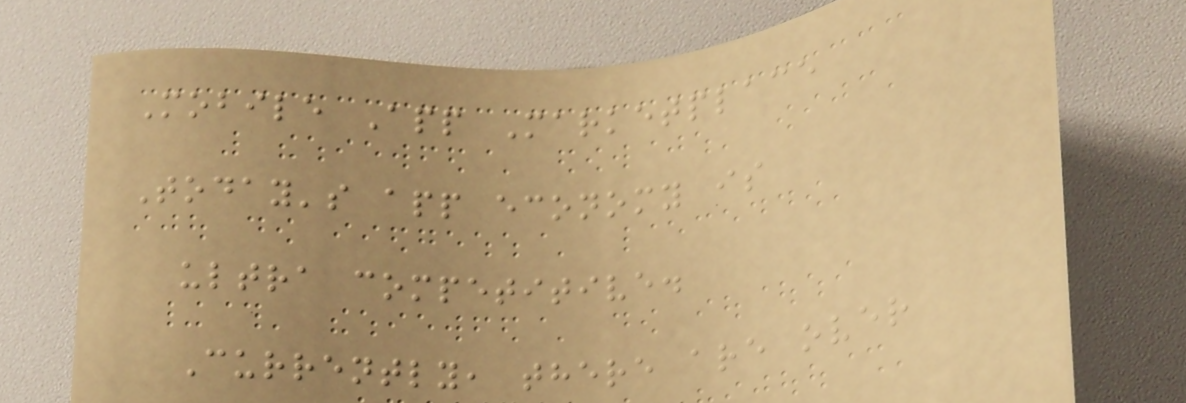Mobile App Marketplace
Today's app economy is
ultra competitive.
Currently, there are over
